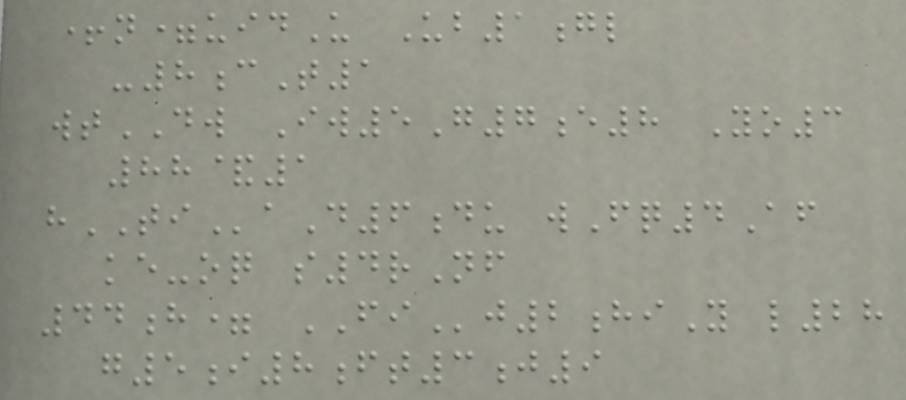+n=uidU Ub1gl
-8cT1
wtDW Iw5G7e8 Yo3
88&1
hTIaD6du wFq4Af
ke-oq s4rNf
44h= FIj2hiY l28
g5i8ft3j9
